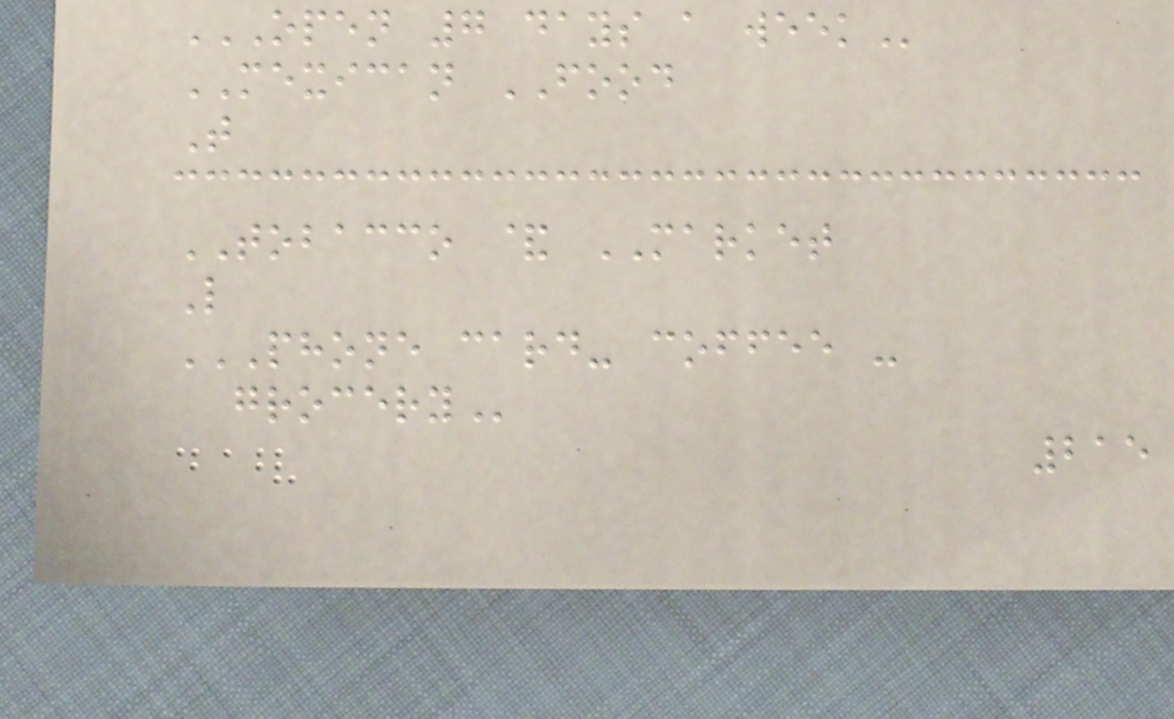OPEN 7 DAYS A WEEK
MEXICAN FOOD
T
TOBACCO & MARKET
L
PHONE CARD- COFFEE -
GROCERY
215
